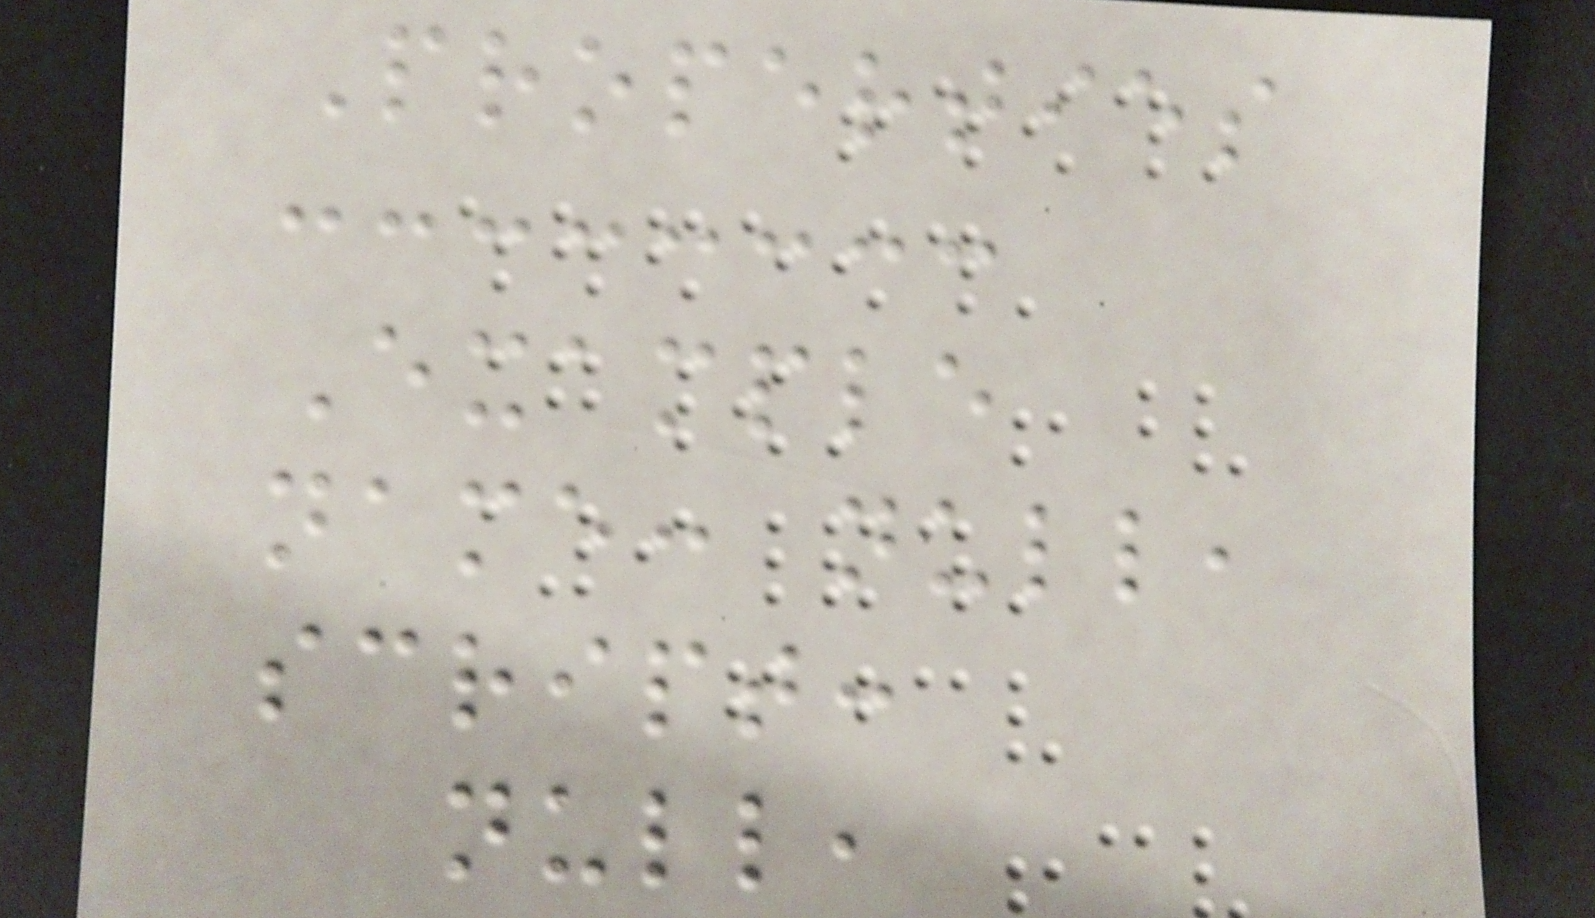Properties
Example
name: null,
script:
null,
